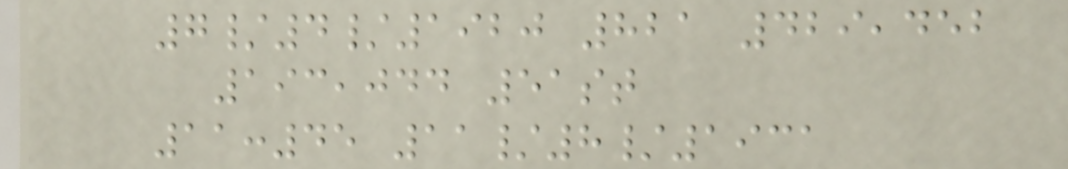7/4/1920 821 429,452
193,044 51st
11:45 11/8/1931
